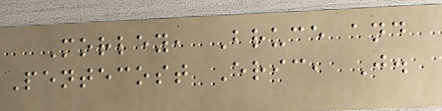Morley, Bruce and
Pentecost Eric, J.
